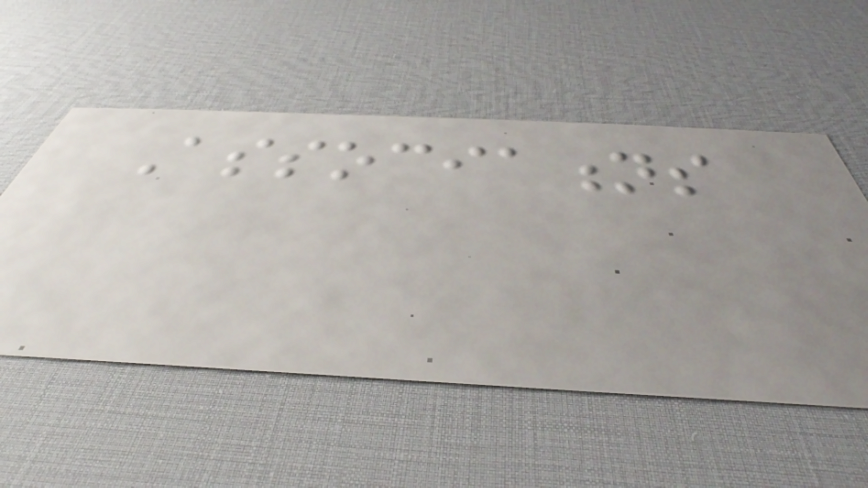Associations
